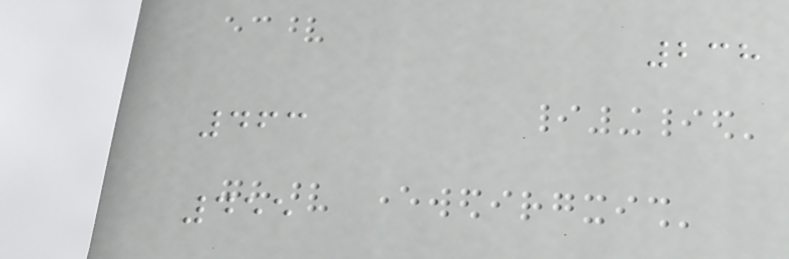238
463
455
